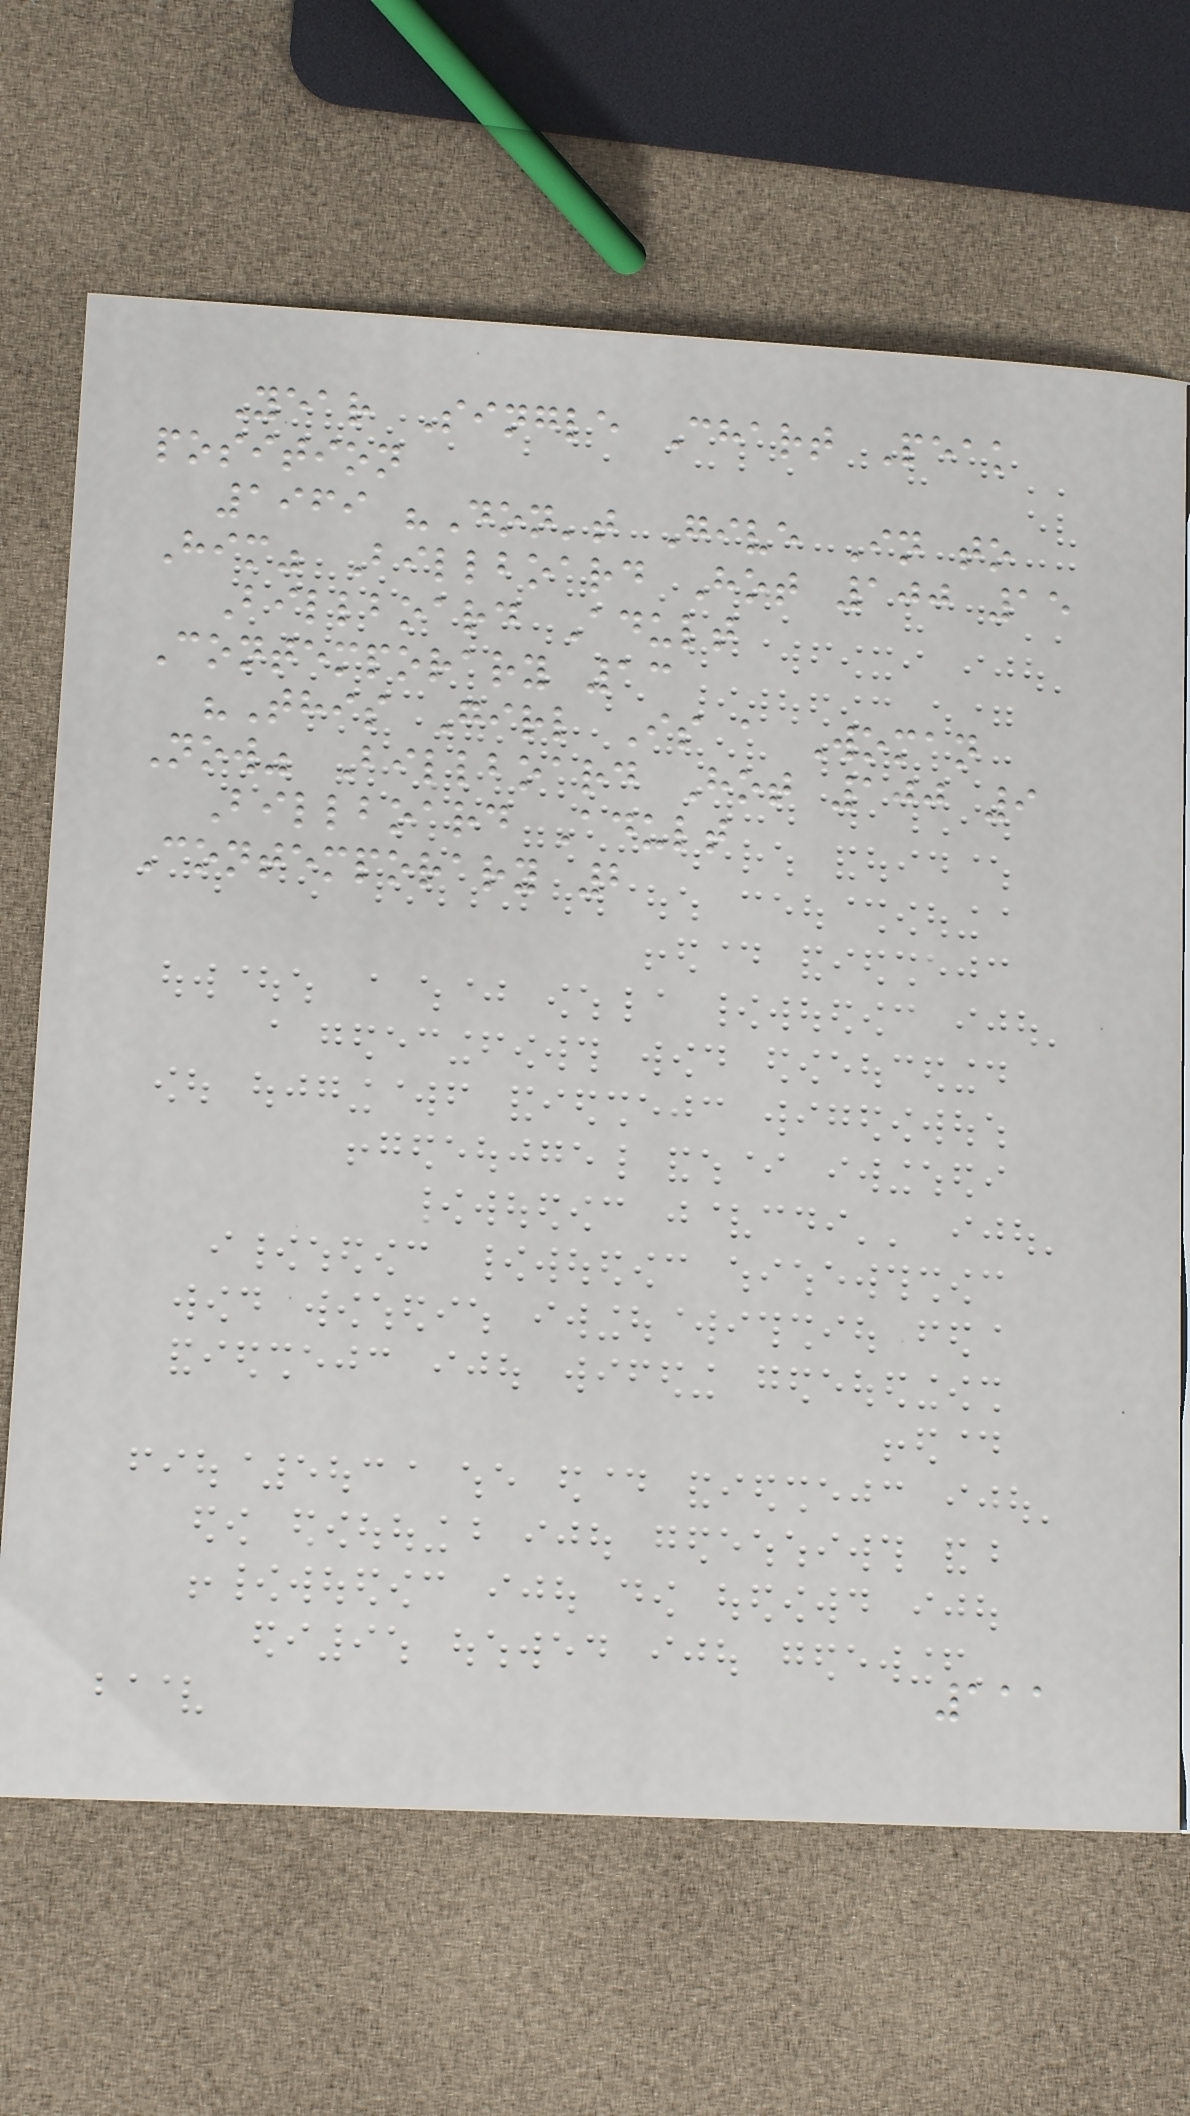Year Single Chart Peak
position
1969 "Don't Give In to
Him" Billboard Hot 100 15
Billboard Adult
Contemporary 13
"This Girl Is a Woman
Now" Billboard Hot 100 9
Billboard Adult
Contemporary 2
111
